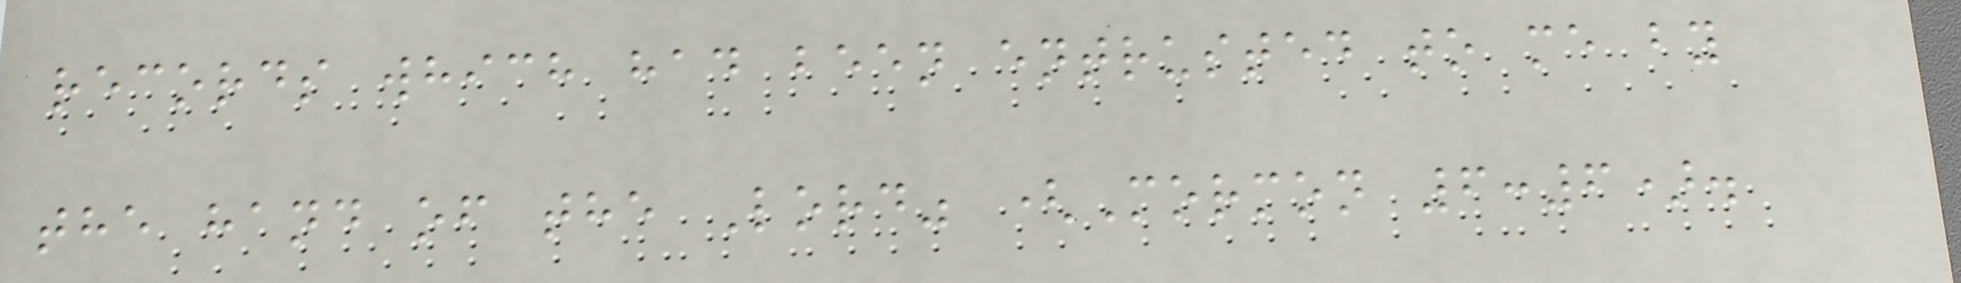records which had been entrusted to me by
the hand of the Lord" (Mormon 6:6).
